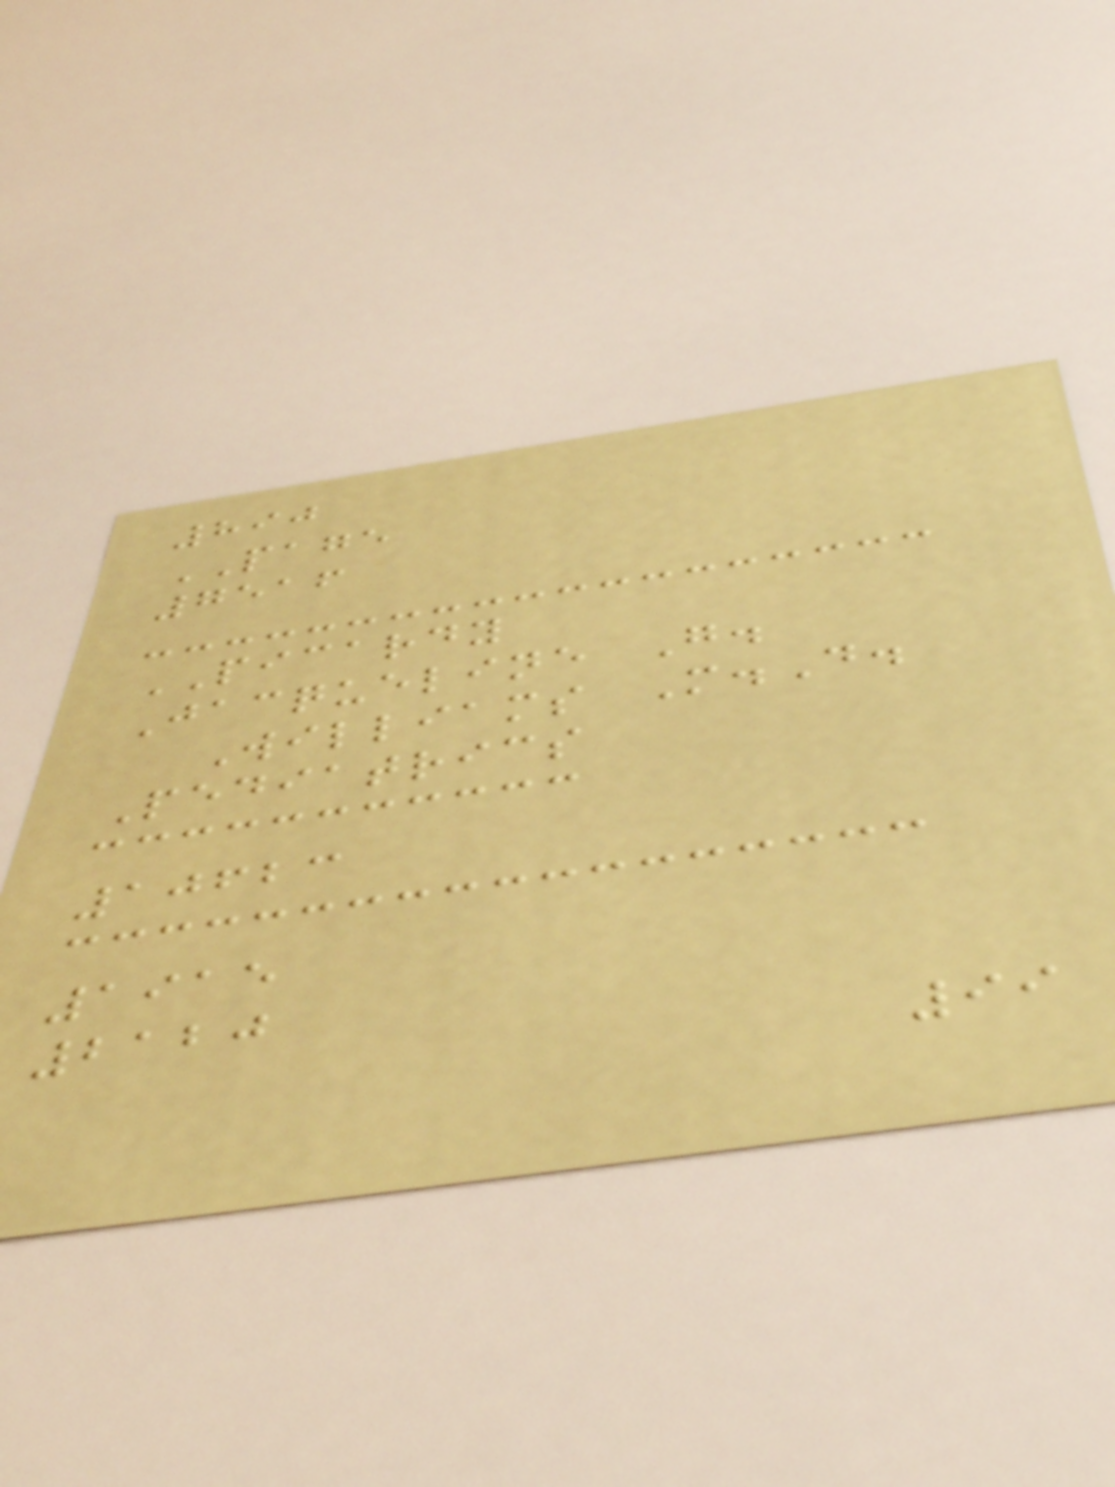890
PAGE
7516
PICARDY
Jacqueline G.
Williams M.D.
Pediatrics
10623
1915
2120
99
